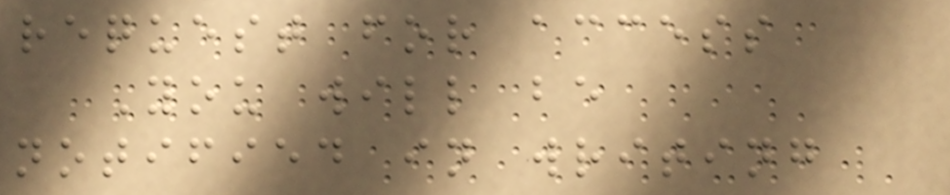request for access
You will be
notified in writing
